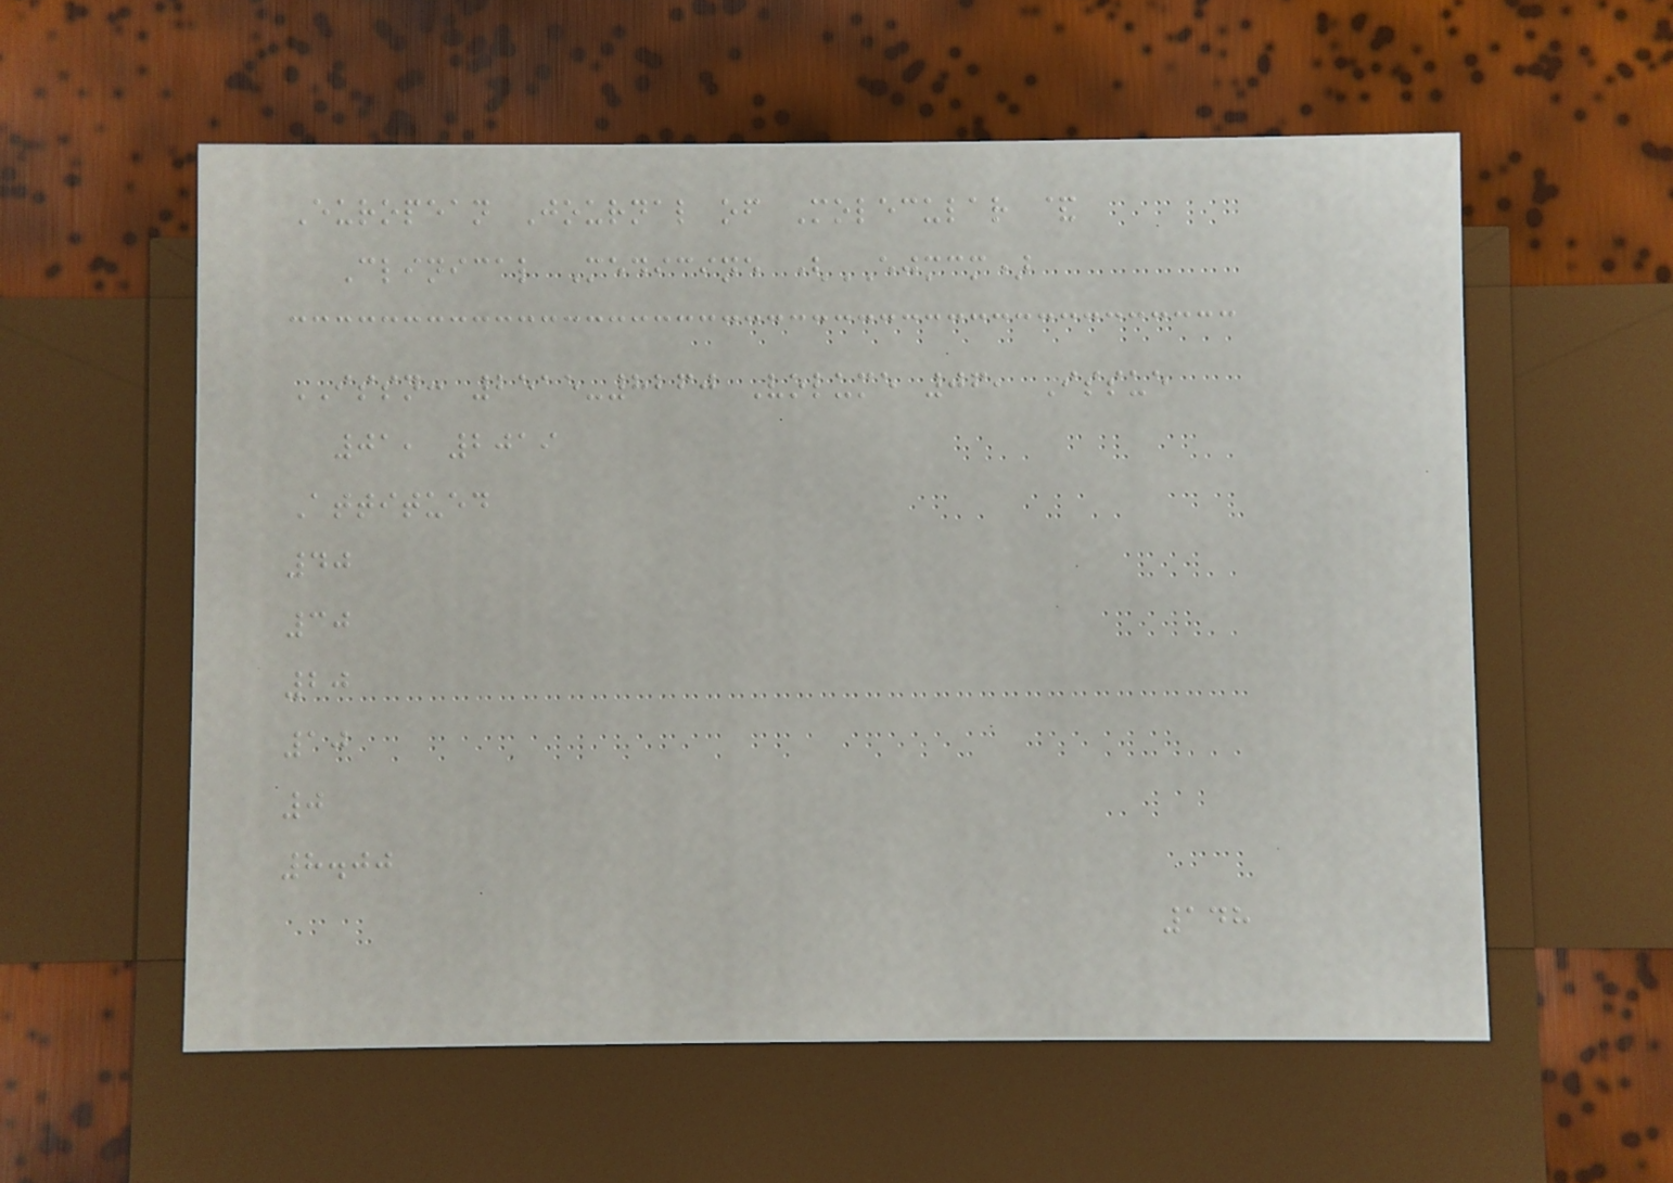European Journal of Molecular &
Clinical Medicine (EJMCM)
ISSN: 2515-8260 Volume 06, Issue
01, 2019
Attitued
40
30
20
10
0
8.00
148
